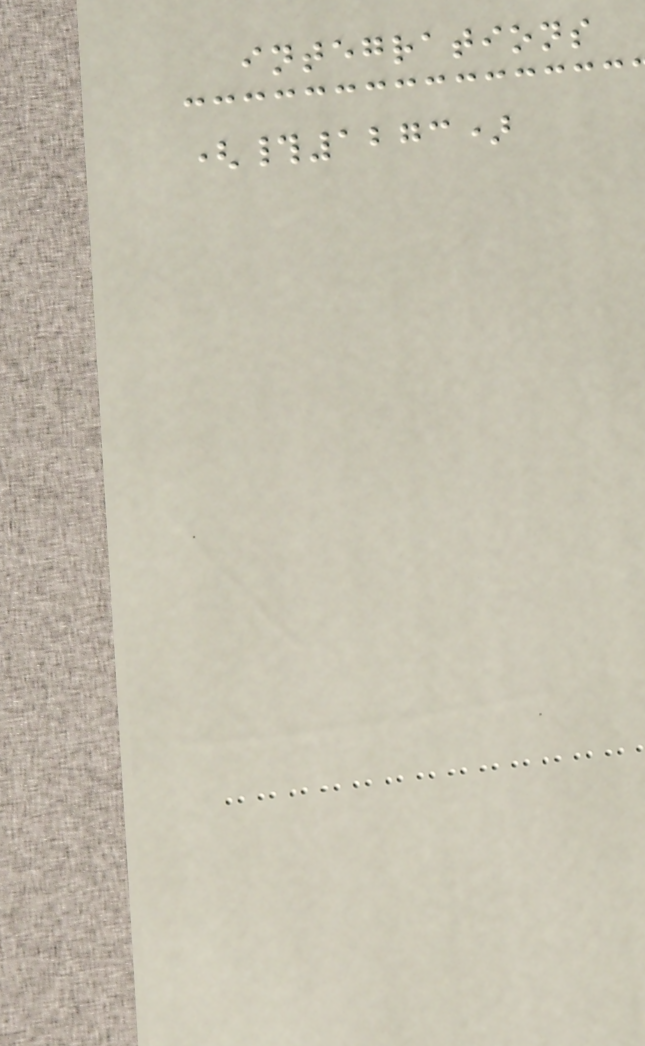integrations
(#1273)
